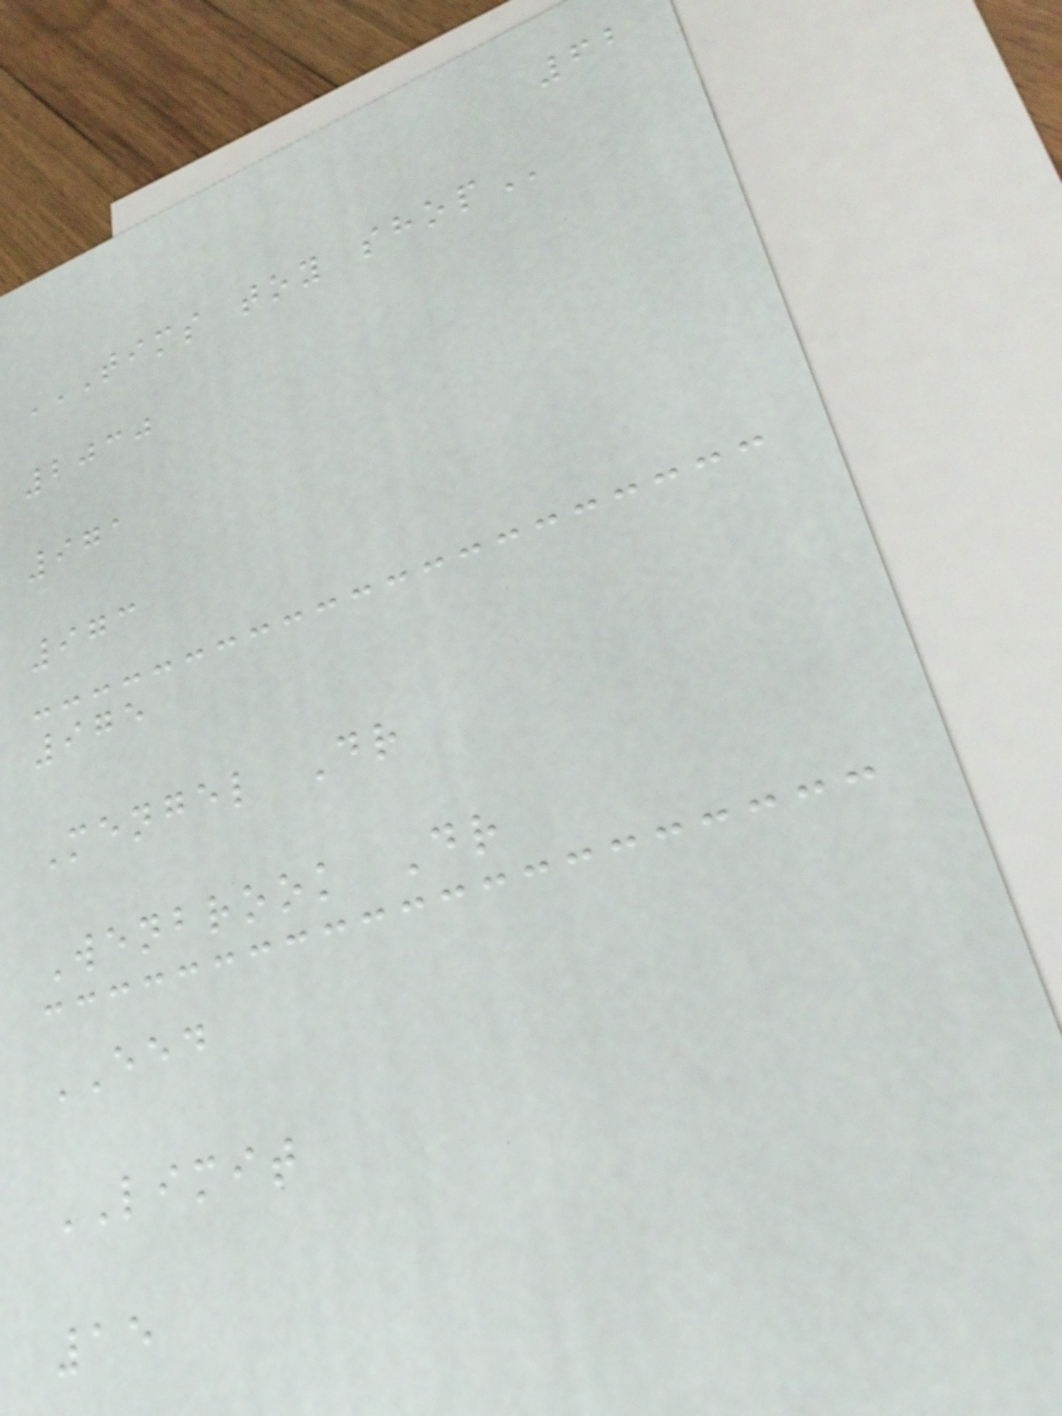62
TIMS TOY SHOP
2030
971
973
975
Mengel Dr
Wenbrook Dr
EED
LIMIT
15
